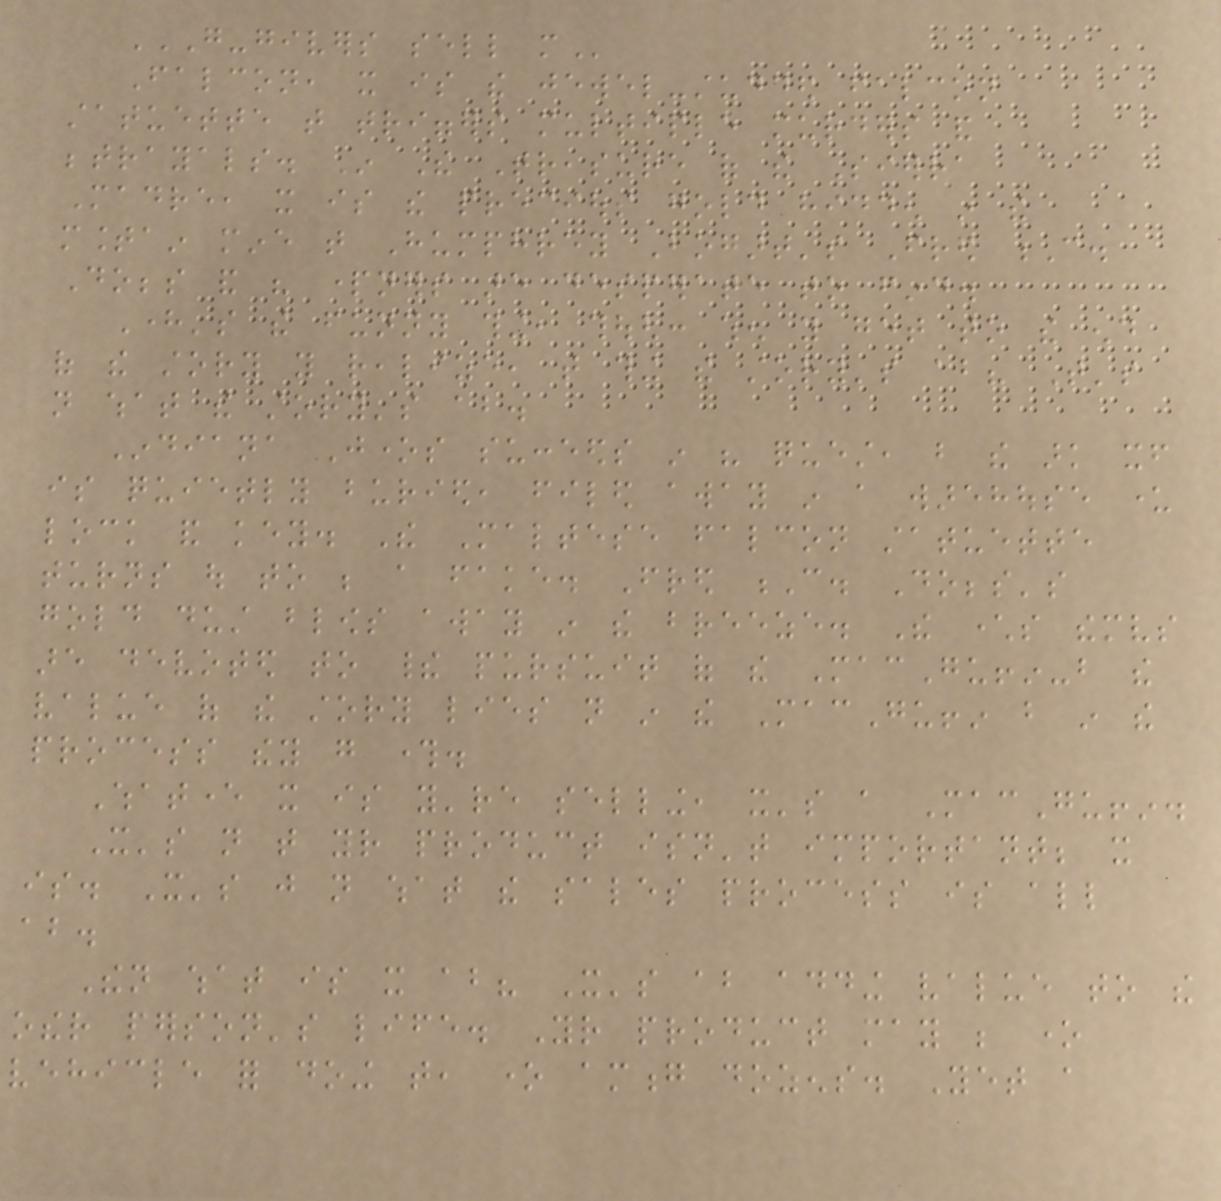GO-GIVERS SELL MORE
Falcon, it is the jewel-studded falcon
statuette that triggers multiple murders and
betrayals. In The Treasure of the Sierra
Madre, it is the precious gold hidden in the
mountain mine that Humphrey Bogart's Fred C.
Dobbs and his partners are desperate to find.
Here's the funny thing, though: when you get to the end
of the story you realize, that thing the story's about? That's
not what the story's about.
Indiana Jones succeeds in his quest, but the ark itself
is quietly buried, filed away in a warehouse under
lock and key. The Maltese falcon statuette
turns out to be a fake. Fred C. Dobbs's
gold dust blows away in the breeze. The characters themselves
are devoted to their pursuit of the MacGuffin-but the
value of the story lies not in the MacGuffin but in the
process they go through.
Whatever it is you're selling, it's a MacGuffin.
It's not that your product isn't important; it
is. It's just not what the sales process is all
about.
Then what is it about? It's about adding value to the
other person's life. Your product may be one
vehicle for doing that, one among dozens. Yet a
